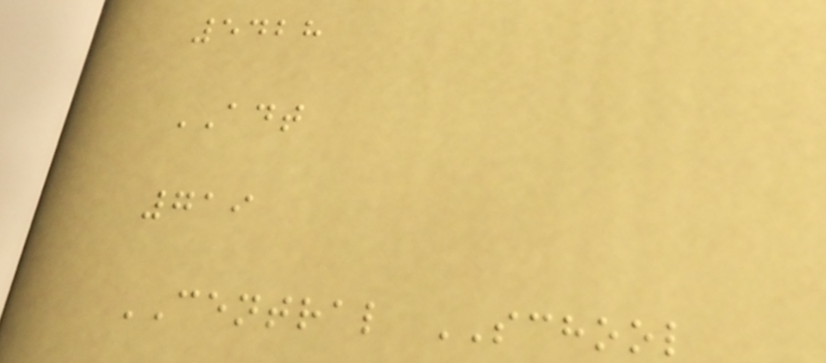5428
ADT
719
CENTRAL SCHOOL
